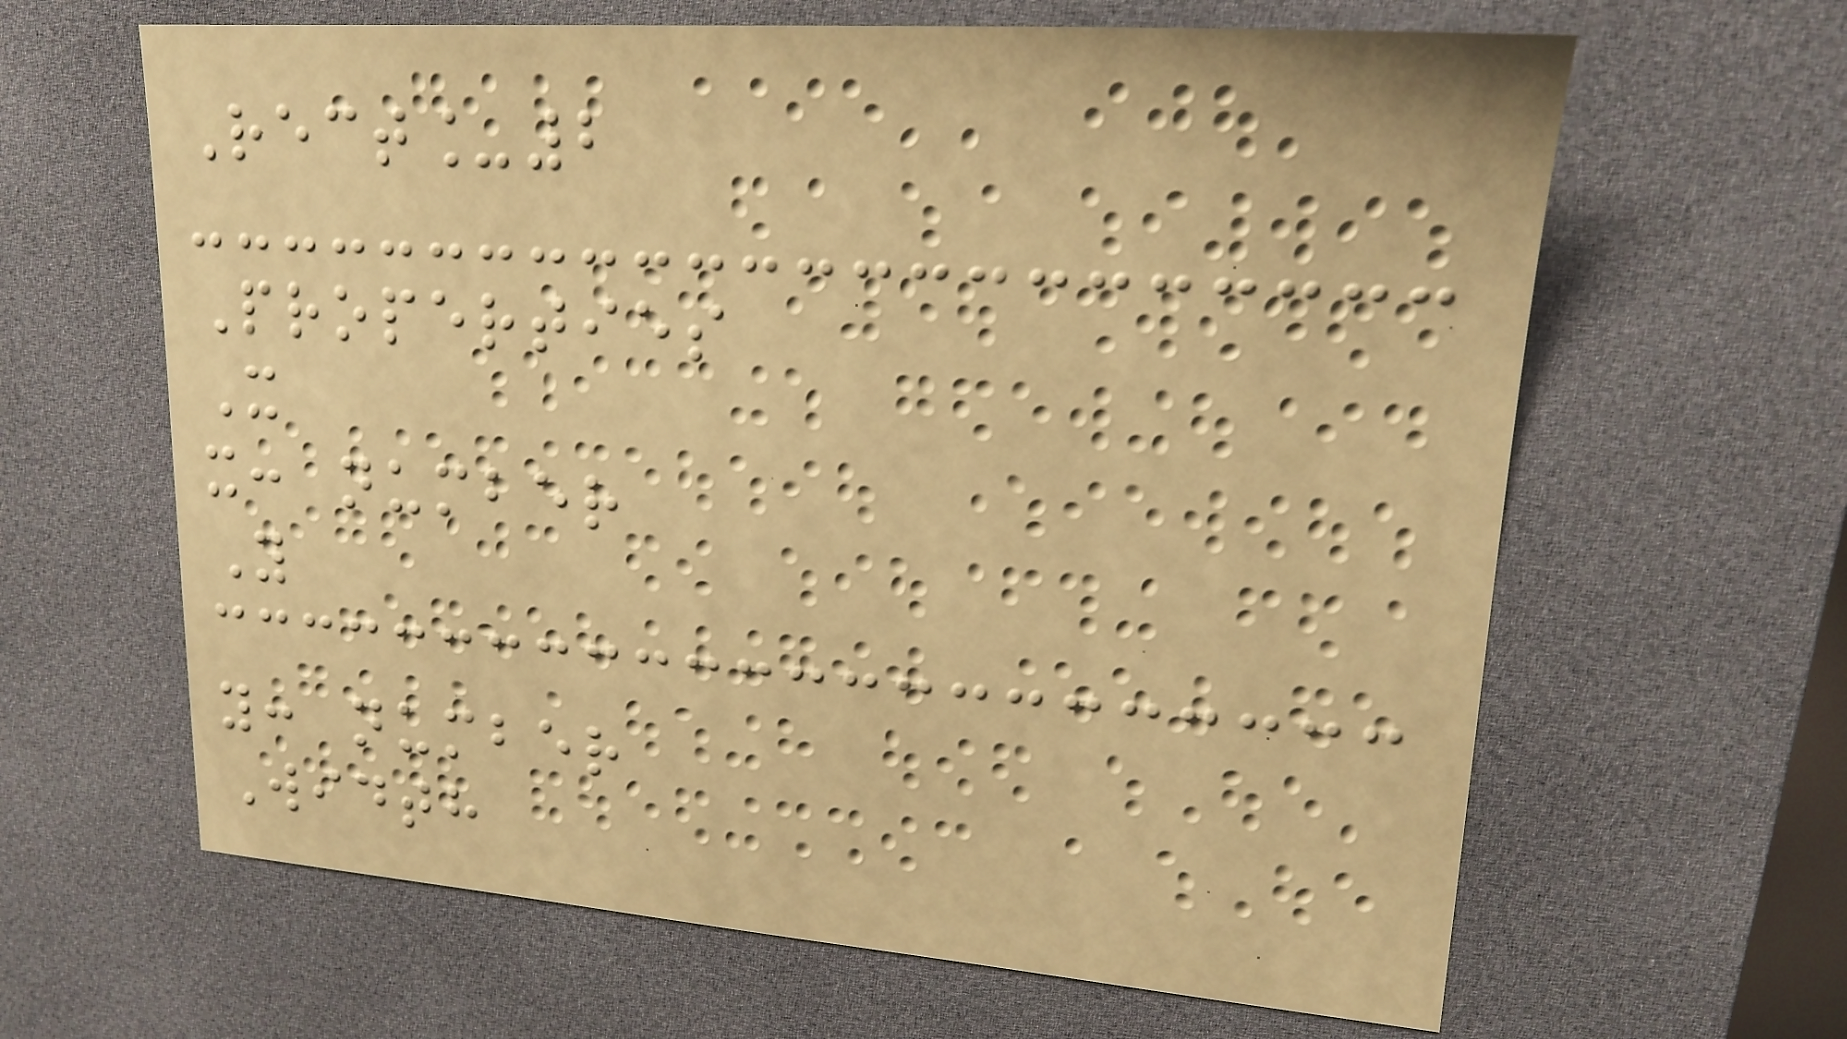Rect_2
Properties
X
x: number
Y
y: number
Width
